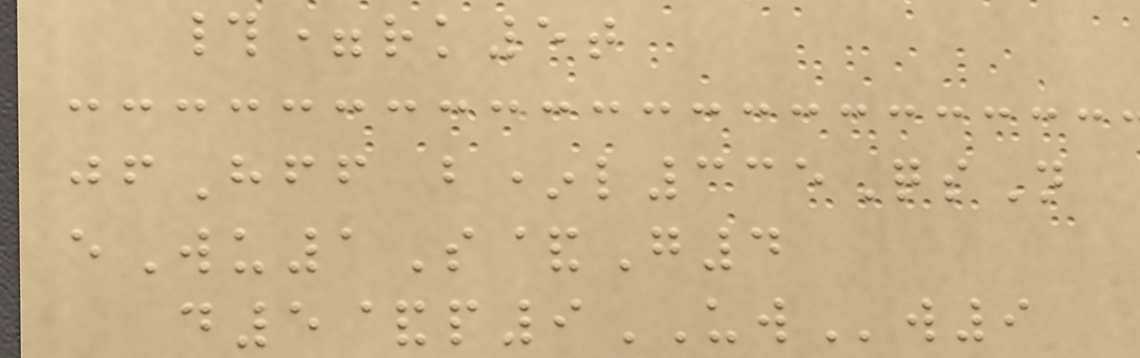#=rk5t
jfHff b*l335QsN
eWu1S&G4
d5&p9UWw9
